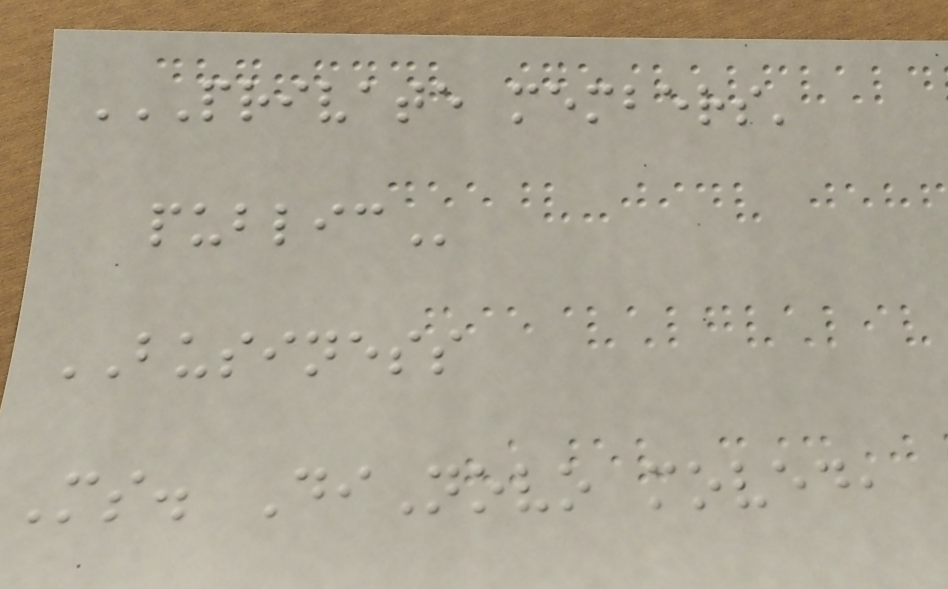PRIVATE MEMBERS'
PUBLIC
BUSINESS
Ms. DiNovo moved,
